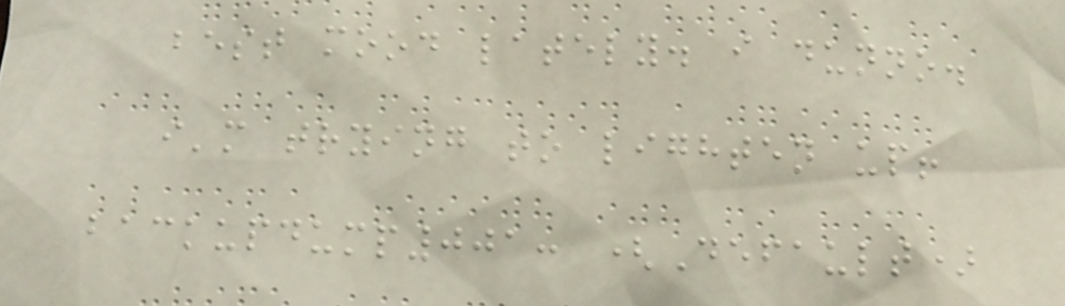best mood lately. i dunno.
i'm trying to lighten up!
backupdump001: (Default)
